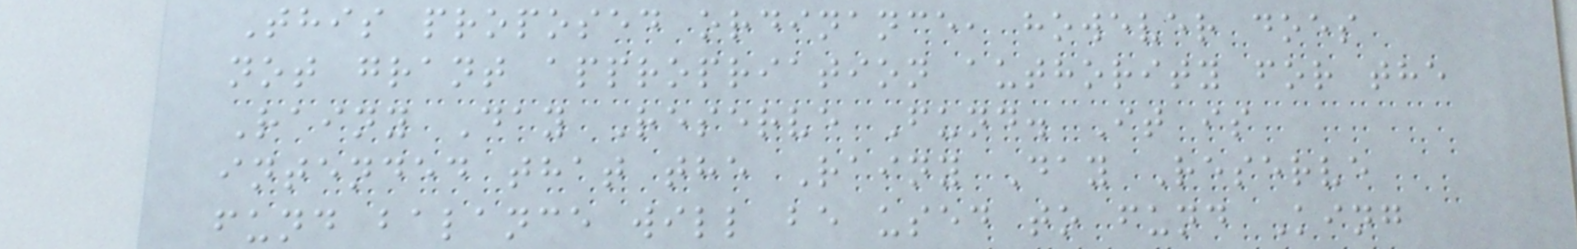This proposed ordinance, however does
not grant appropriation authority for the
Rainy Day Reserve Fund. It is
intended that the Rainy Day Reserve
fund balance will be used to fund King
